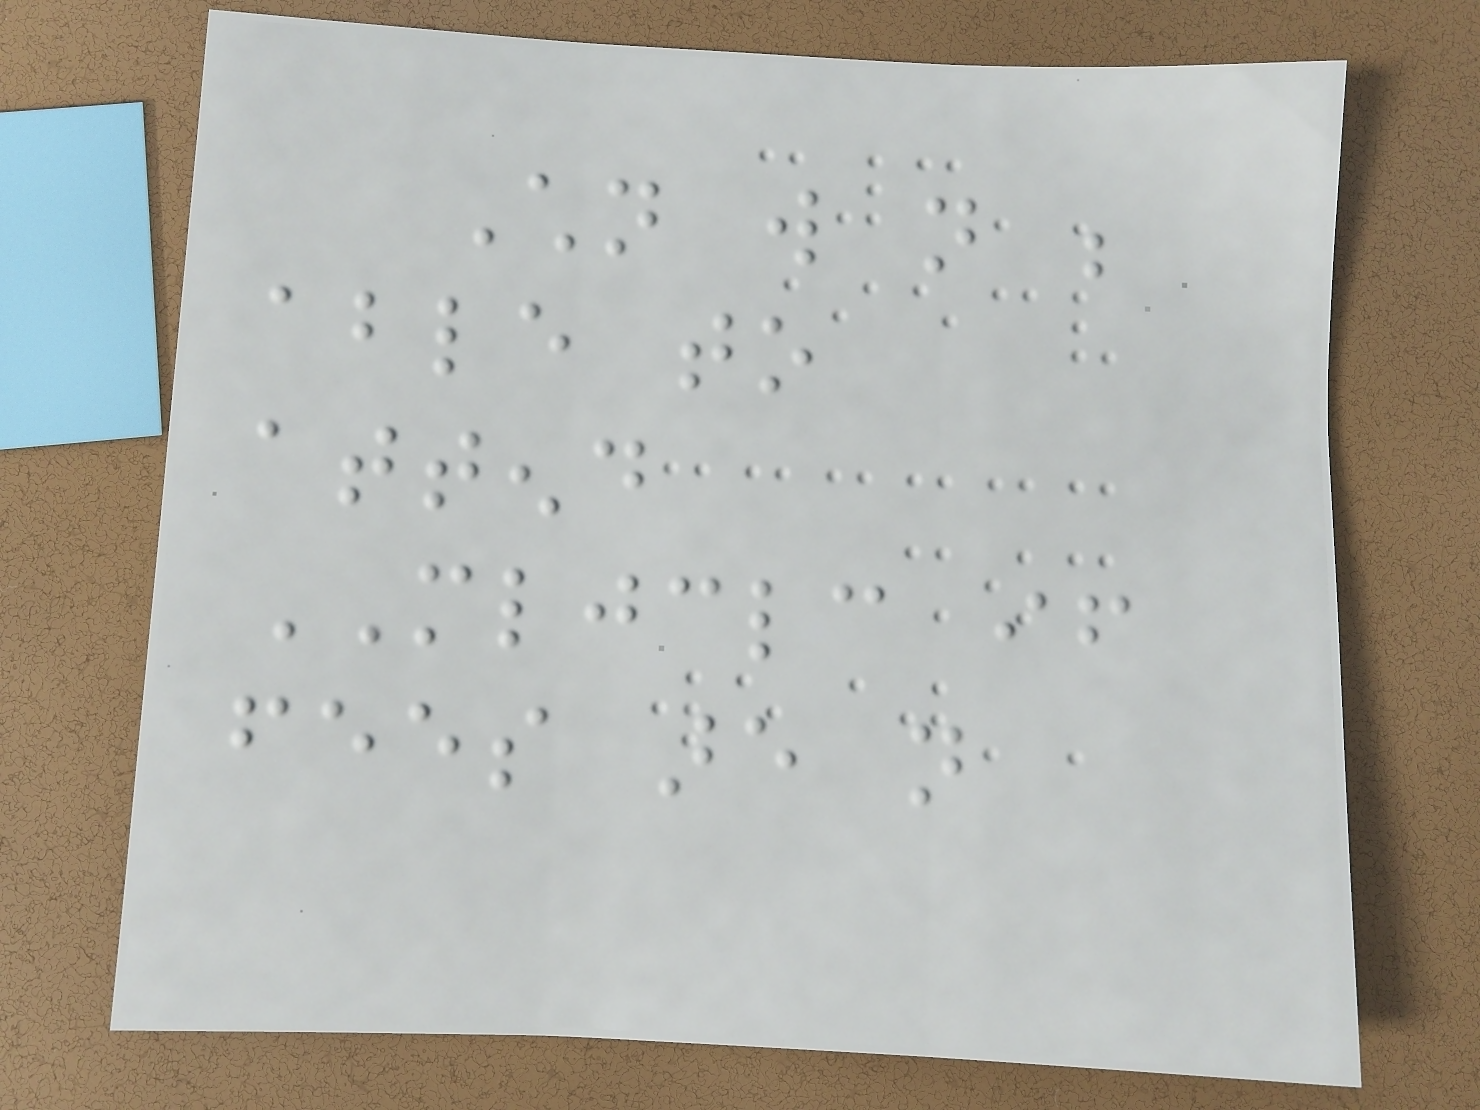Children will not be
able to
attend
MLJCLC if
fees are not
